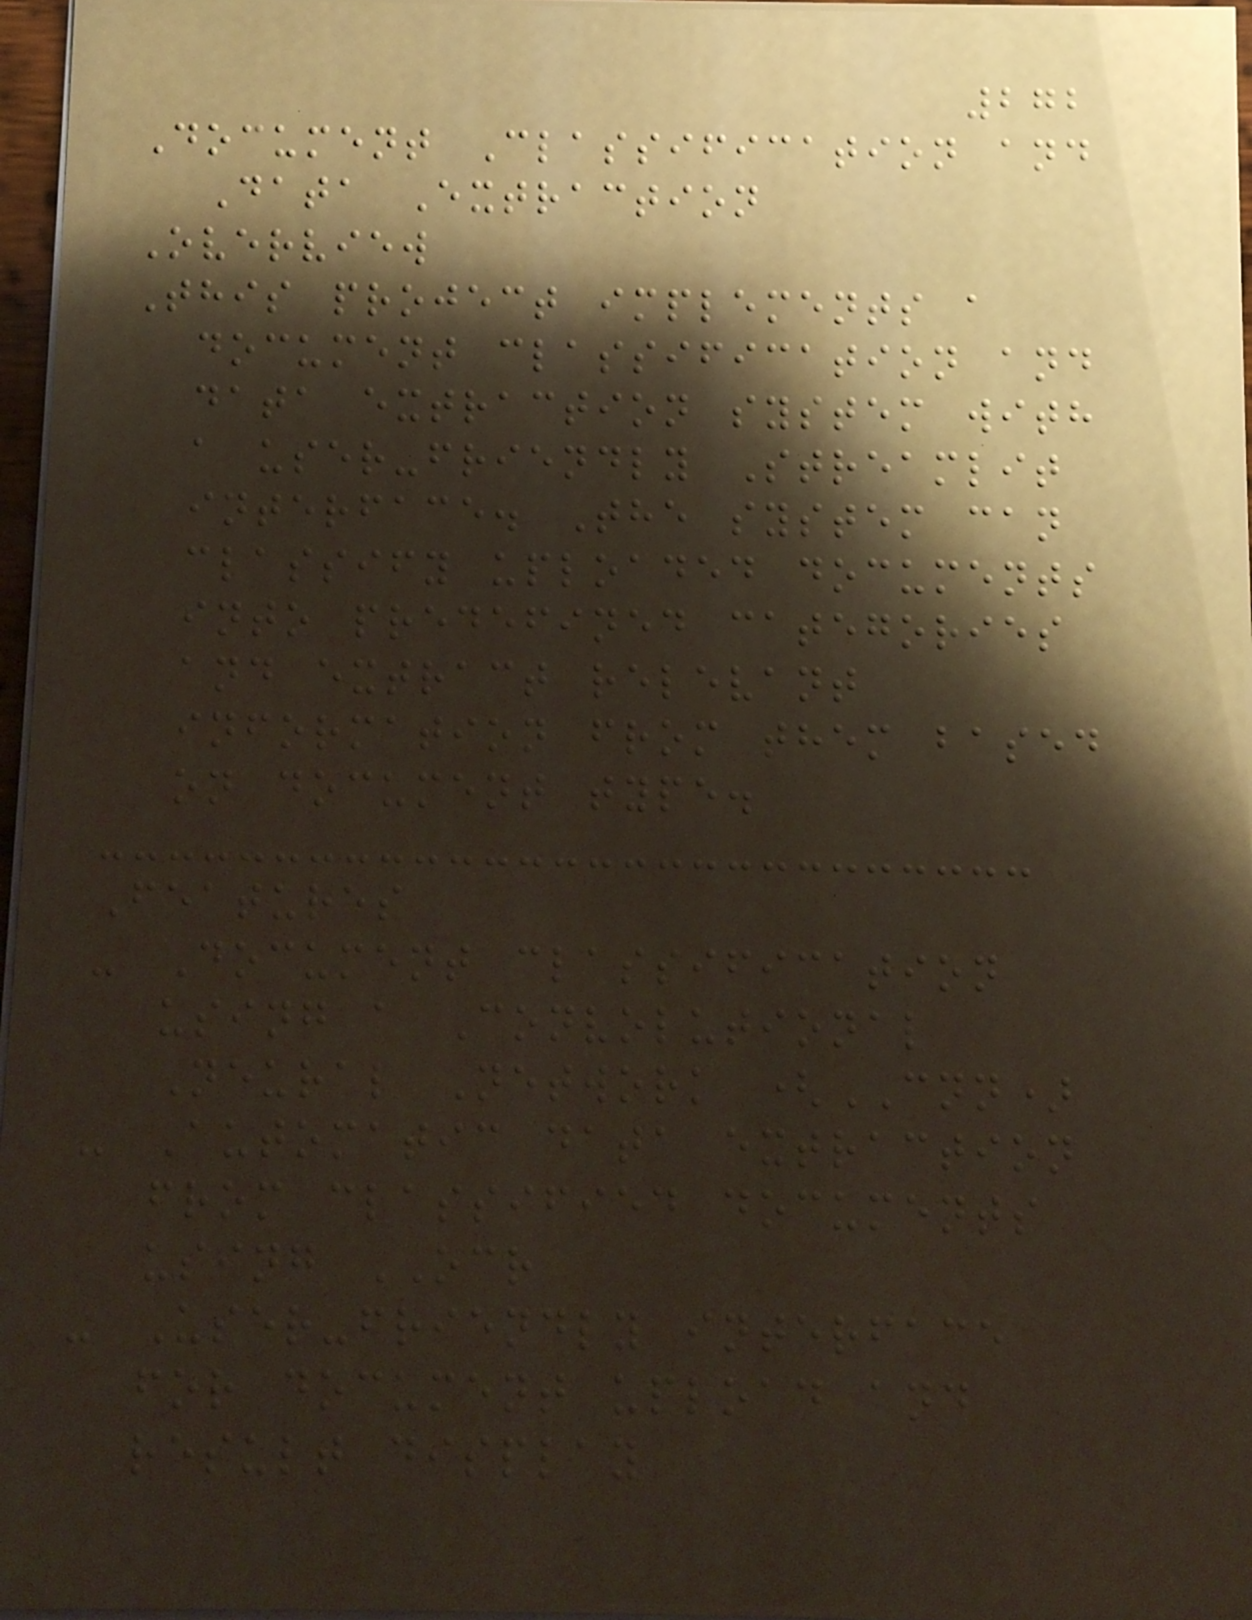272
Document Classification and
Data Extraction
Overview
This project implements a
document classification and
data extraction system with
a user-friendly Streamlit
interface. The system can
classify uploaded documents
into predefined categories
and extract relevant
information from them based
on document type.
Features
- Document classification
using a Convolutional
Neural Network (CNN)
- Automatic data extraction
from classified documents
using OCR
- User-friendly interface
for document upload and
result display
